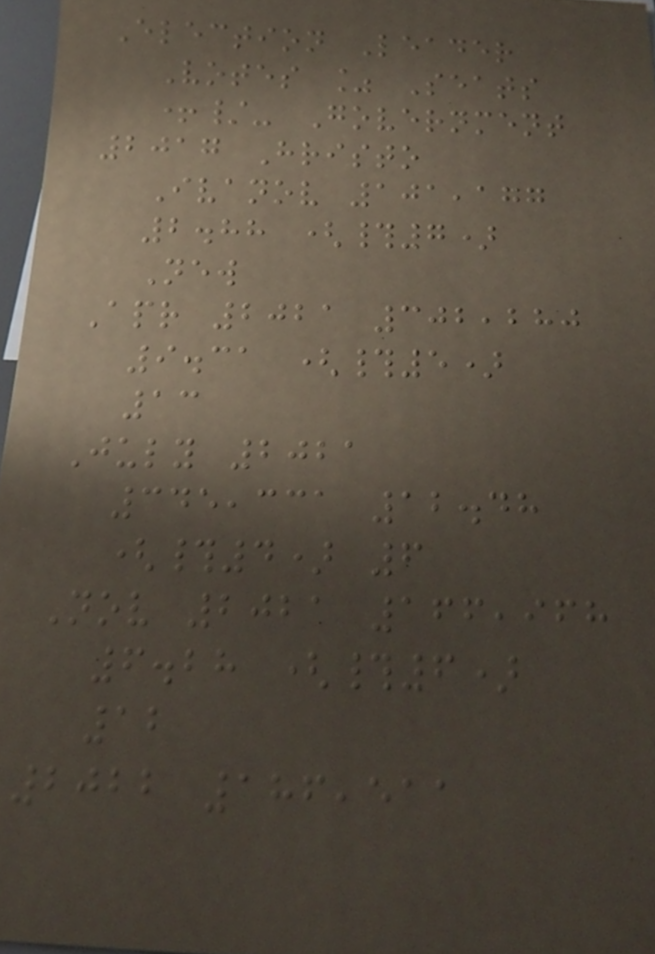Election Leader
Votes % Seats
+/- Government
2017 Hristo
Ivanov 101,177
2.88 (#7)
New
Apr 2021 302,280
9.31 (#5)
13
July 2021
345,331 12.48
(#4) 6
Nov 2021 166,968
6.28 (#6)
12
2022 186,511
